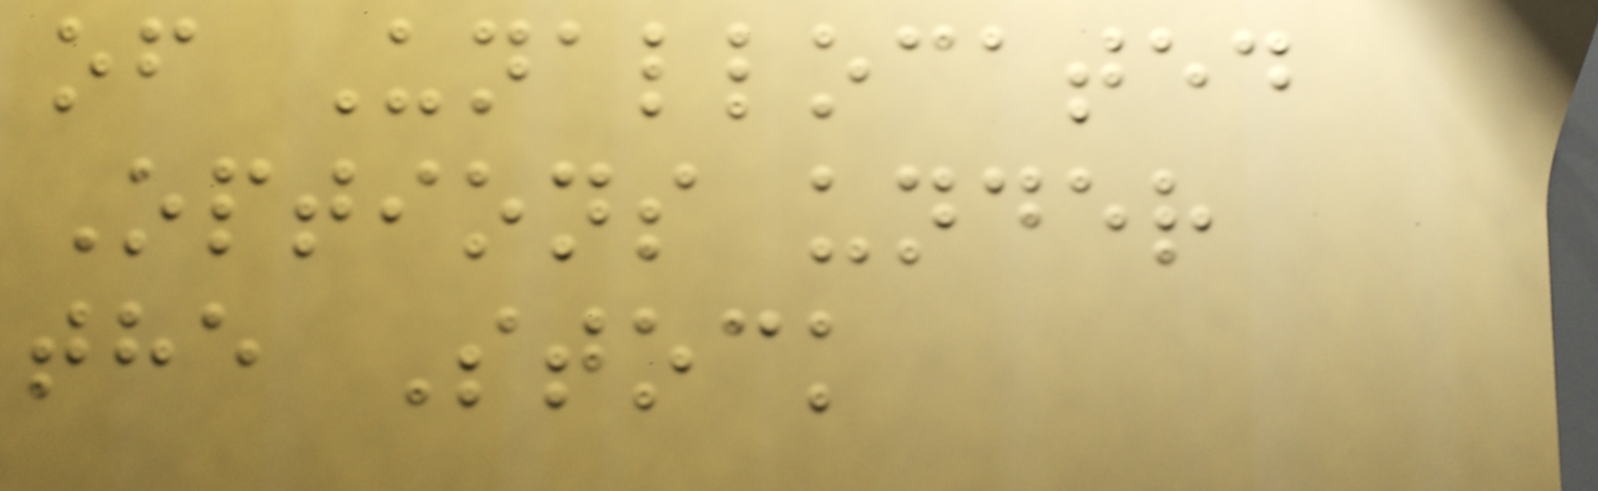of Unallocated
Options under
the Stock
